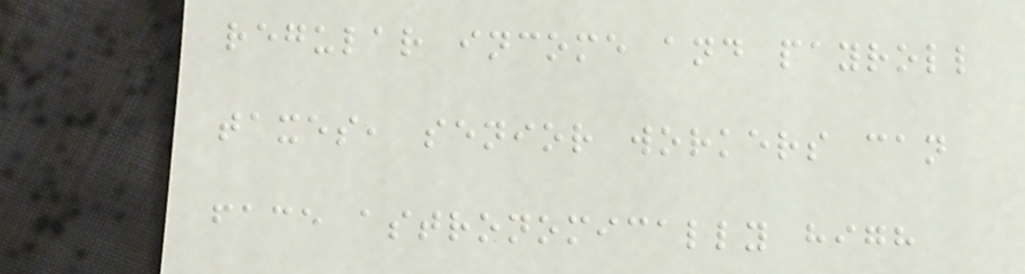regular income and payroll
taxes, senior workers can
face astronomically high
